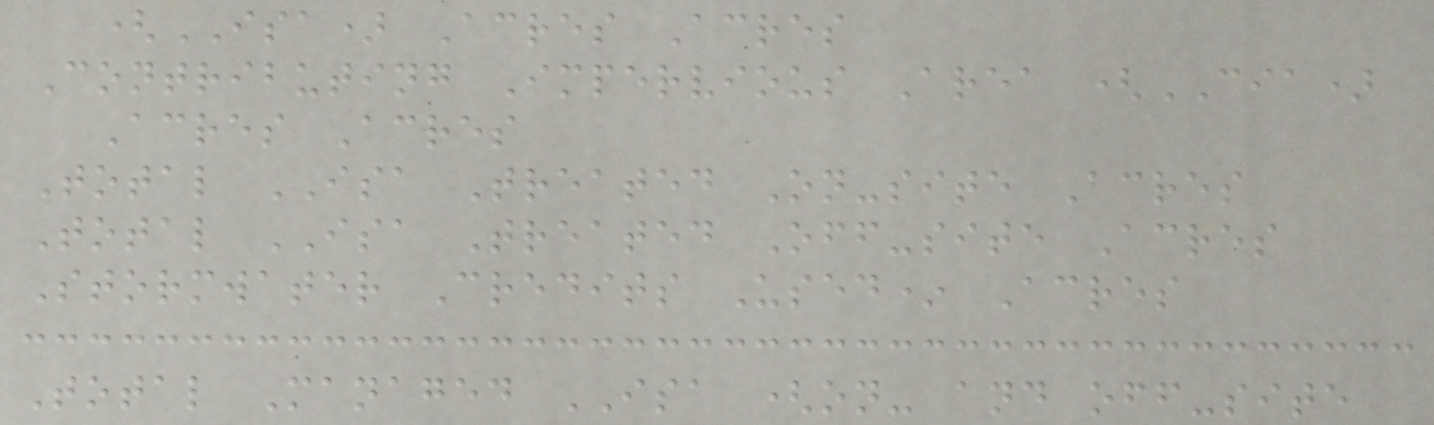(ISA) Acres Acres
Contributing Impervious Area (CIA)
Acres Acres
Total ISA Treated On-site Acres
Total ISA Treated Off-site Acres
Stormwater Credits Used* Acres
Total Managed ISA (on- and off-site
